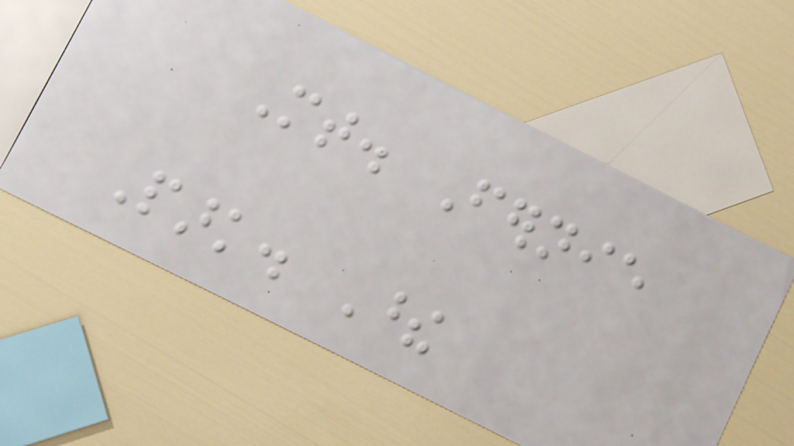Mt. Fernie
Park. These
